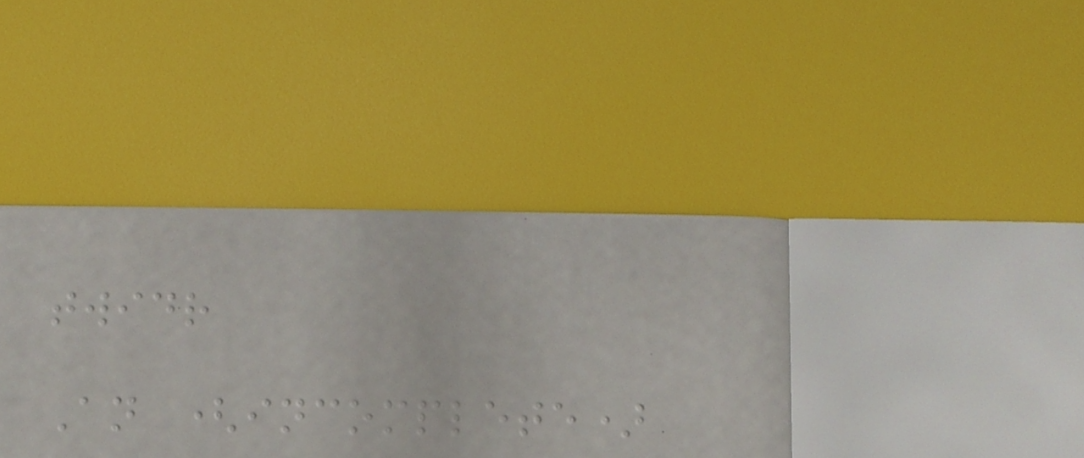twidr
An (incomplete)
